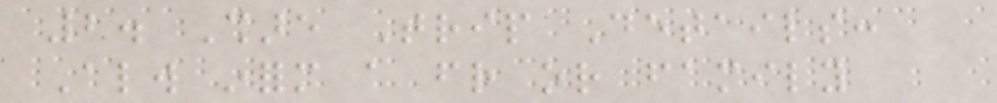2. Share Trip Details:
Always inform a friend or family
